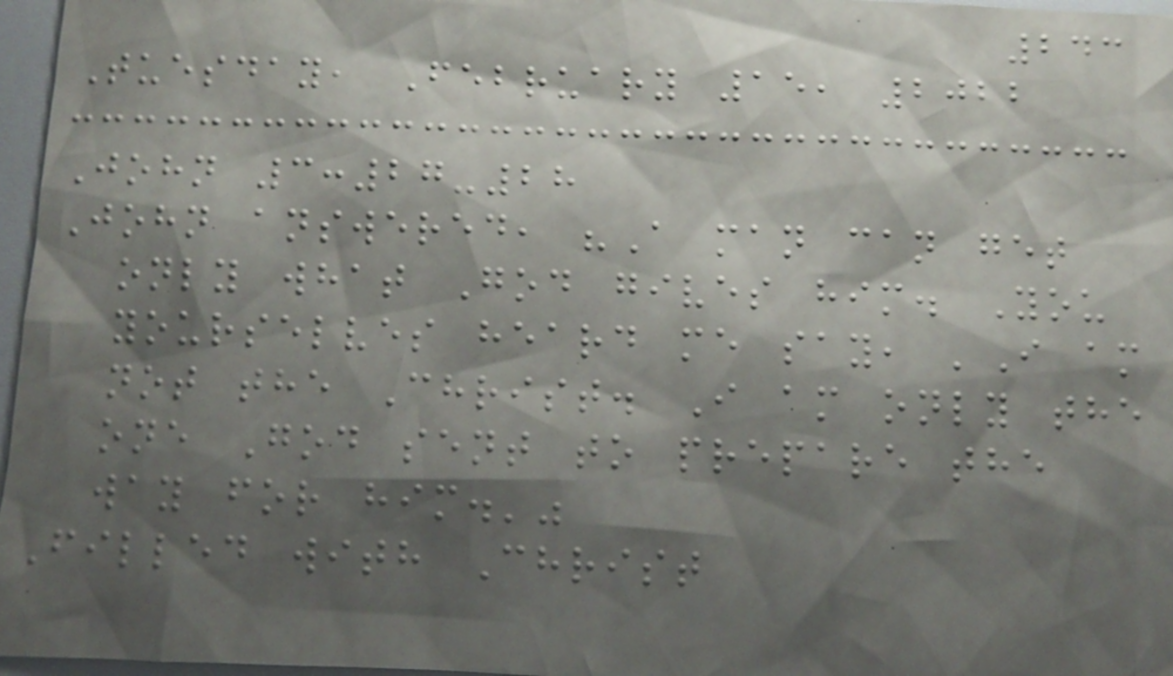243
Tuesday, February 15, 2022
John 3:27-28
John answered, "A man can get
only what God gives him. You
yourselves heard me say, 'I am
not the Christ. I am only the
one God sent to prepare the
way for him.'"
Filled with Christ
